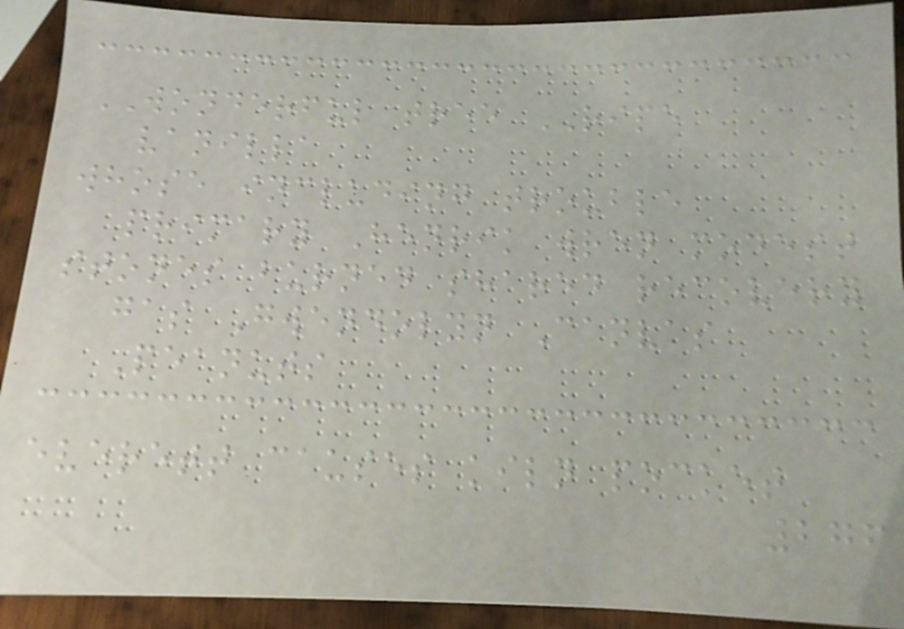WONDERFUL tree RIPE
vanilla
whose including trouble
primary Henrik wren modest
stones burned shared recovery
gas Gwendolyn Canvas
Peanuts
everett causes kiln pocket
276
